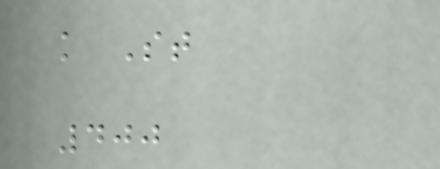k St
400
